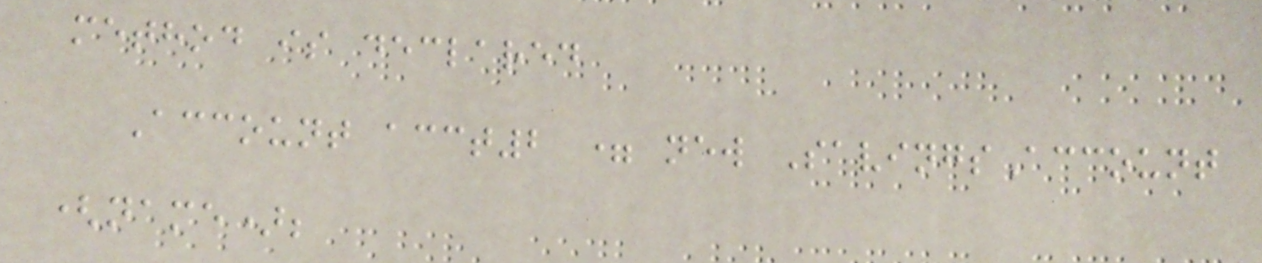method is declared
Account acct2 = new SavingsAccount
(name);
